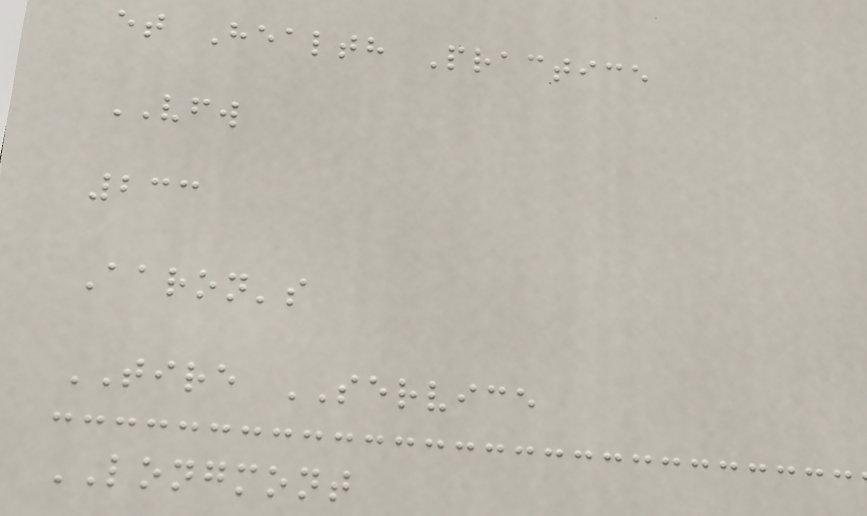et Health Practice
VFW
233
Aaron's
TIRE SERVICE
LONGMONT
